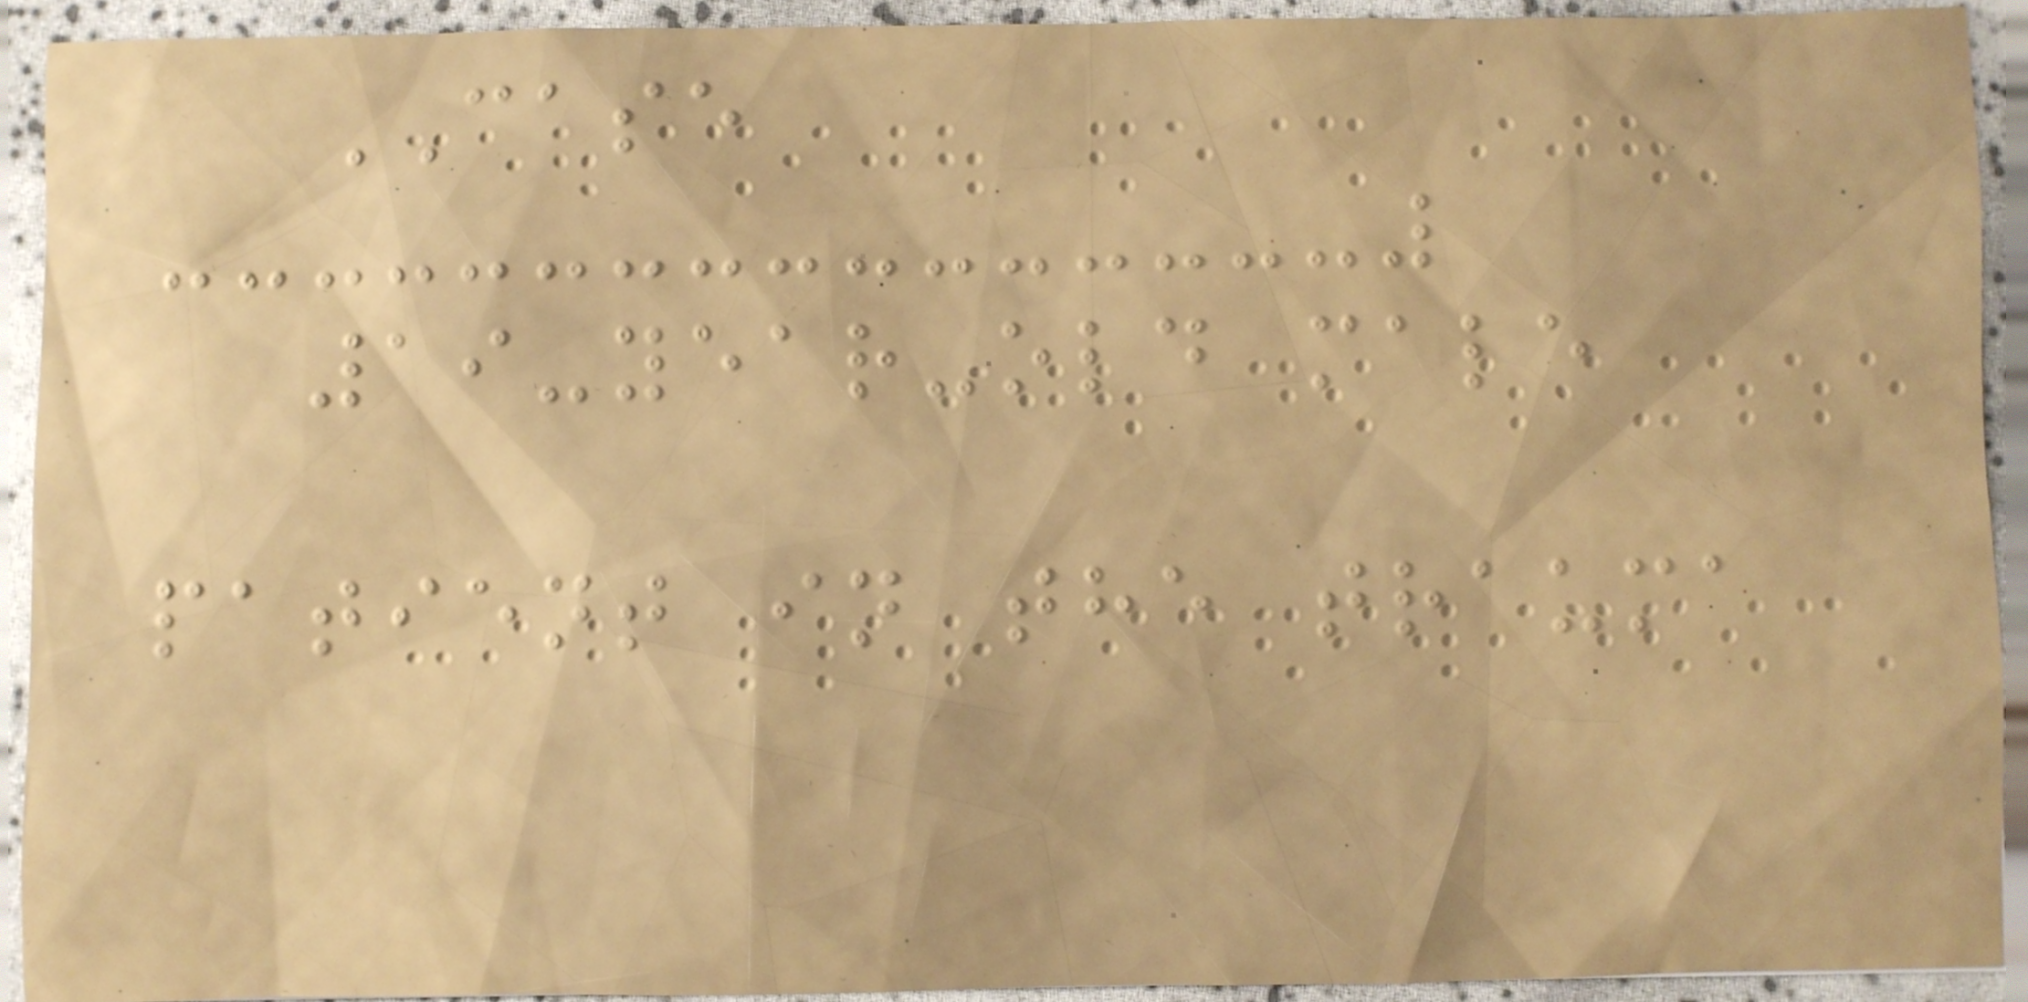CASE
19-year-old male
patient in the trauma
